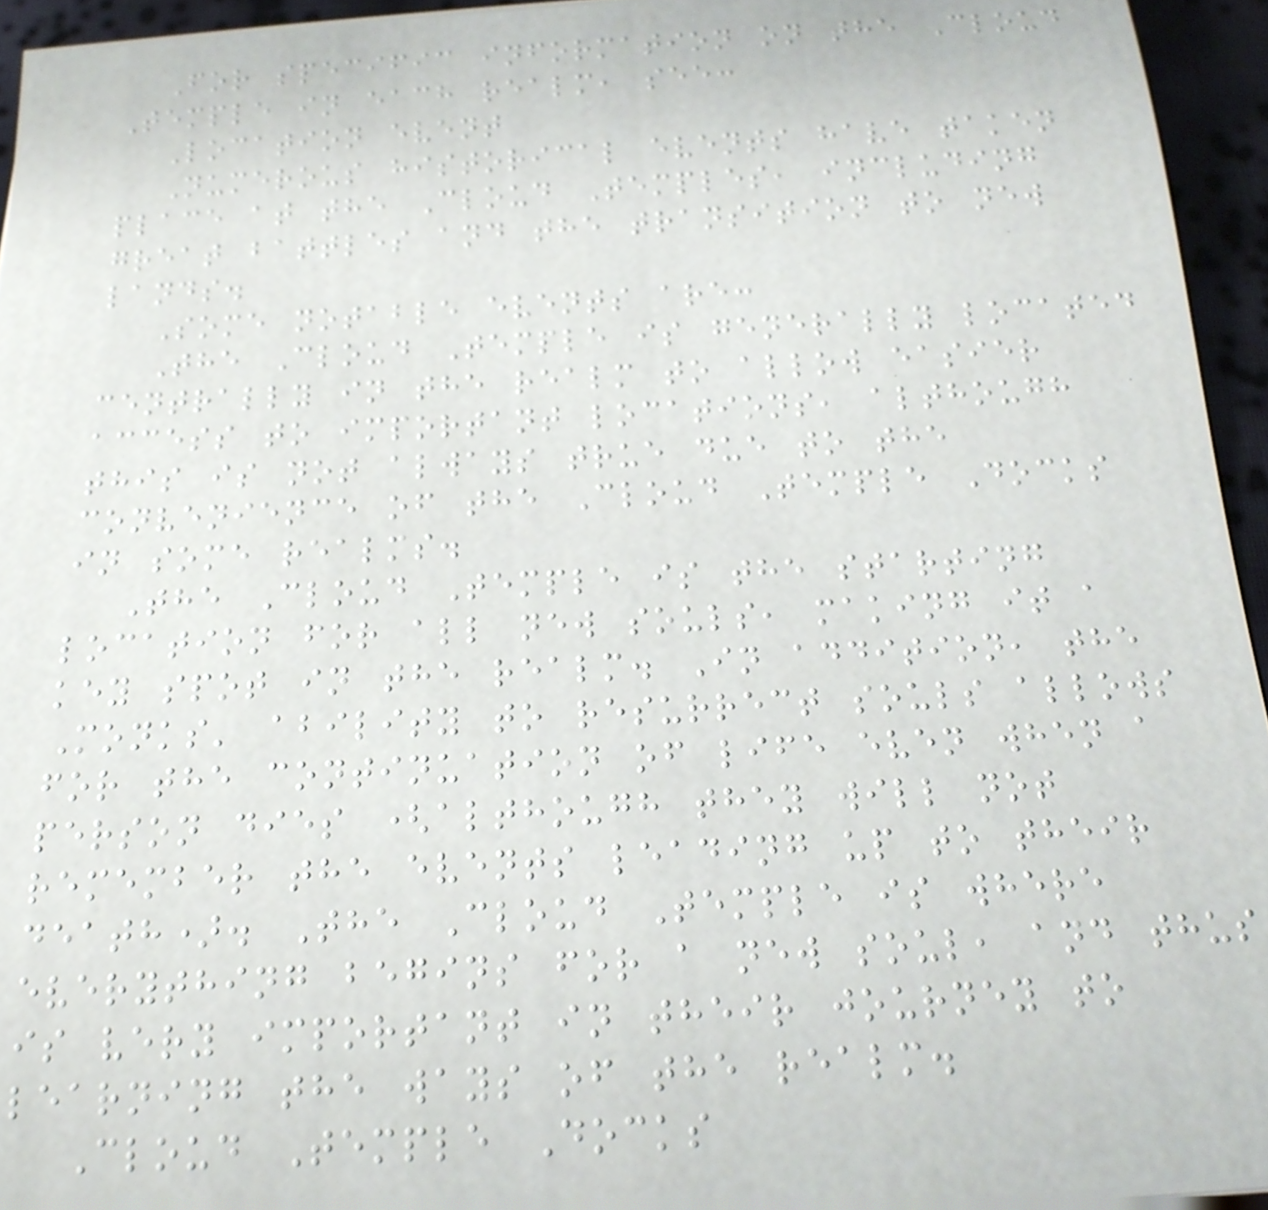For specific information on the Cloud
Temple in each realm, see:
Location event
Numerous historical events have taken
place at the Cloud Temples, including
great battles and the transition to new
lands.
Some notable events are:
The Cloud Temple is generally located
centrally in the realm to allow easier
access to important locations, although
this is not always true due to the
convenience of the Cloud Temple Docks
in some realms.
The Cloud Temple is the starting
location for all new souls, making it a
key spot in the realm. In addition, the
Monks' ability to resurrect souls allows
for the continuation of life even when a
person dies (although they will not
remember the events leading up to their
death). The Cloud Temple is where
everything begins for a new soul, and thus
is very important in their journey to
learning the ways of the realm.
Cloud Temple Docks
